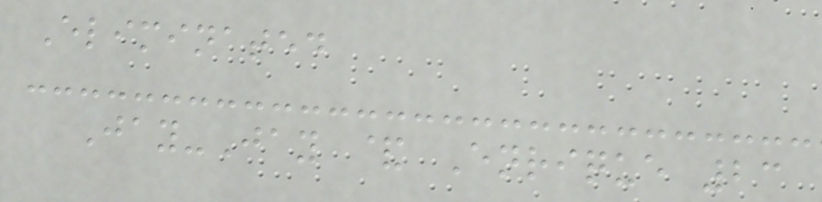Eliminated
Jay-Jay & Enrique 23
